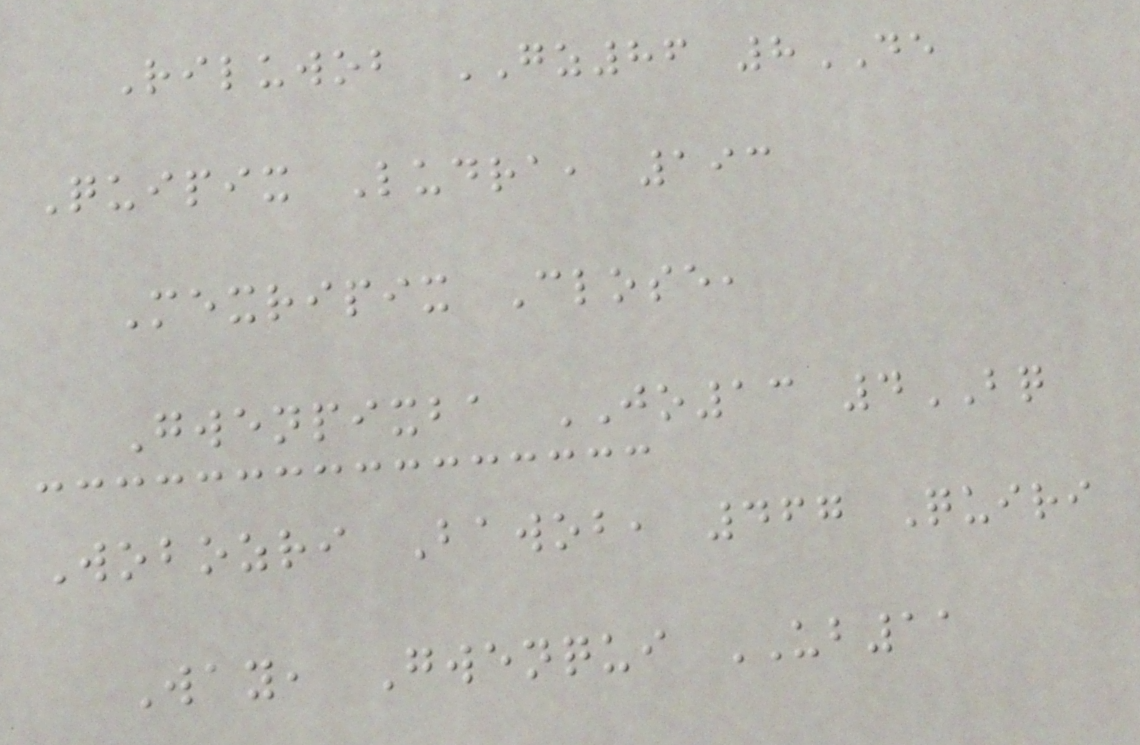Riluwob GZ86 8DE
Quipix Ludra, 193
Mexripix Close,
Gwenpixba JO13 4BQ
Wobozri Bawob, 467 Quiri
Way, Gwenqui UB11
